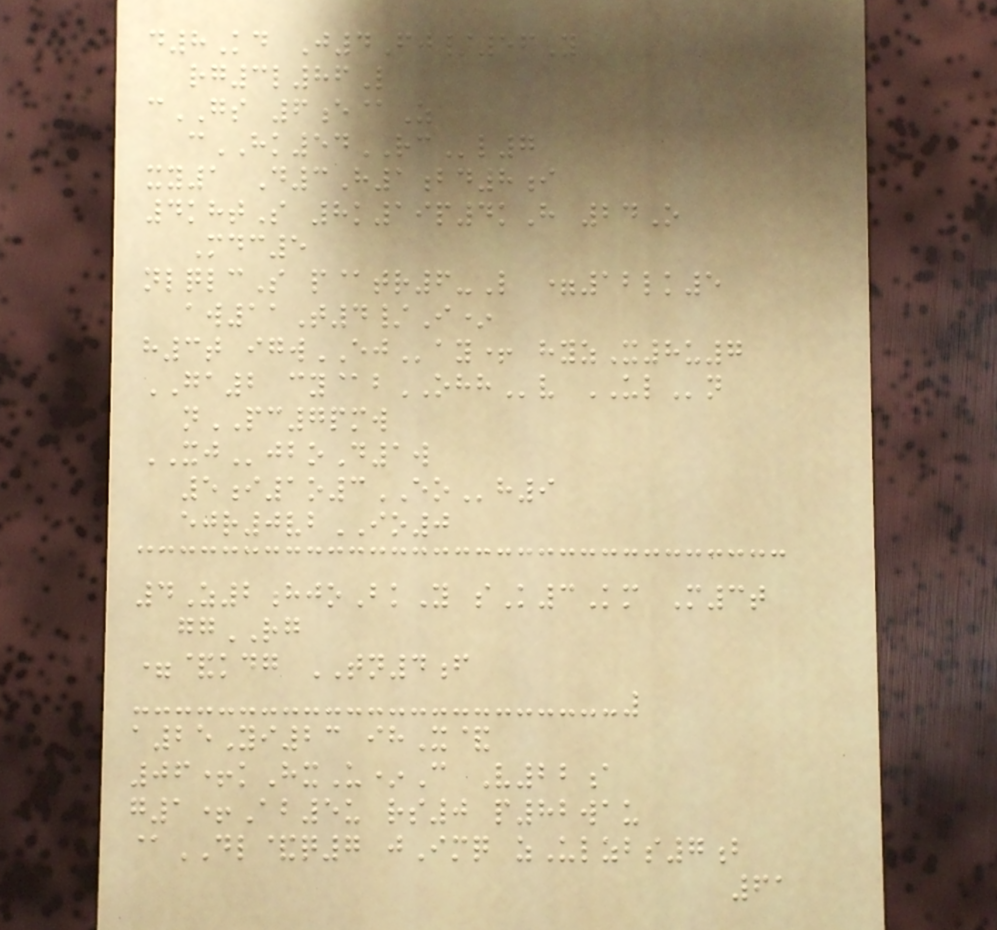d8Kd J4Fj/56Y
rg3l86L
cGS 6e@Z
cHK54RCl7
xy1 D3H1bd8i
4khtS 8k19p4kH 24O
Mdc5
nlqlcS p@tr6-L =12lk5
aw11T4/I*
h3t igwEJay+ hyzX8u7
GA2 cy@bOHHv ULn
nPC7pmw
XJjboD1w
5i1o3EOh9
ejr0vbIO0
4Z2hjoBkY sK3Km M3t
ggRG
=&kdg TN4f
a25Yi23 ihX&
06+kHxU*C V22a
g1+Ab5u rs0 p82wau
@DL&q7 jImq zUlzbs7b
61
